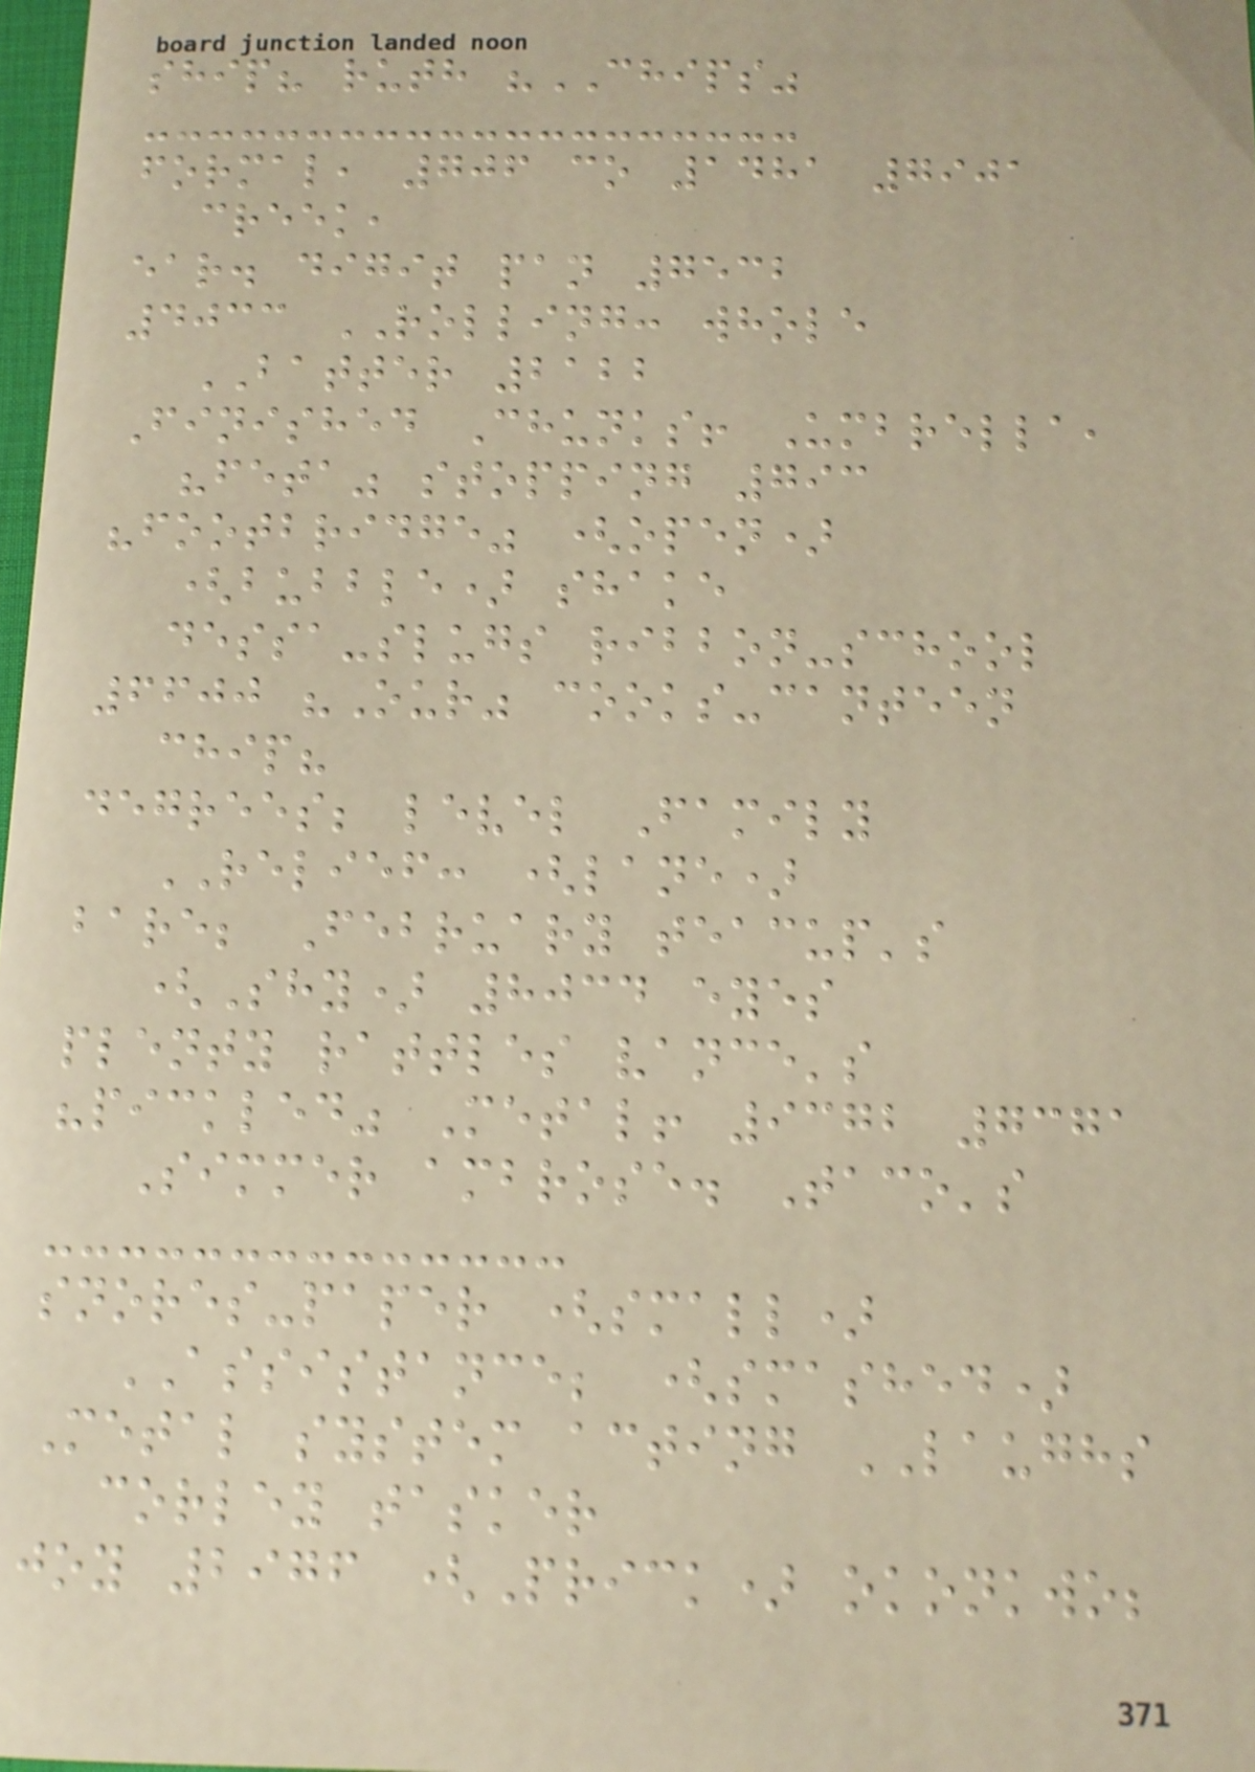ship? ruth "CHIPS"
formal, 706 co 1481 7901
creek,
ear. digit pan 7532
4033 ROLLING: whole
BATTER 2122
Finished Chunks! Umbrella,
"feta" stopping 793
"footbridge" (open)
(bubble) shake
dessa-slugs ribbon-school
6600 "Our" cooks-canteen
chip?
degrees; level Family
RELIEF: (lane)
bare; February teacup's
(Shy) 8034 eyes
plenty rattles vance's
"pickled" Metal! 9372 7371
Simmer ambrose. Taco's
snores-paper (small)
ASSISTANCE; (smashed)
Metal system acting LAUGHS
corley tasker
joy 2976 (Prick) okonkwo;
